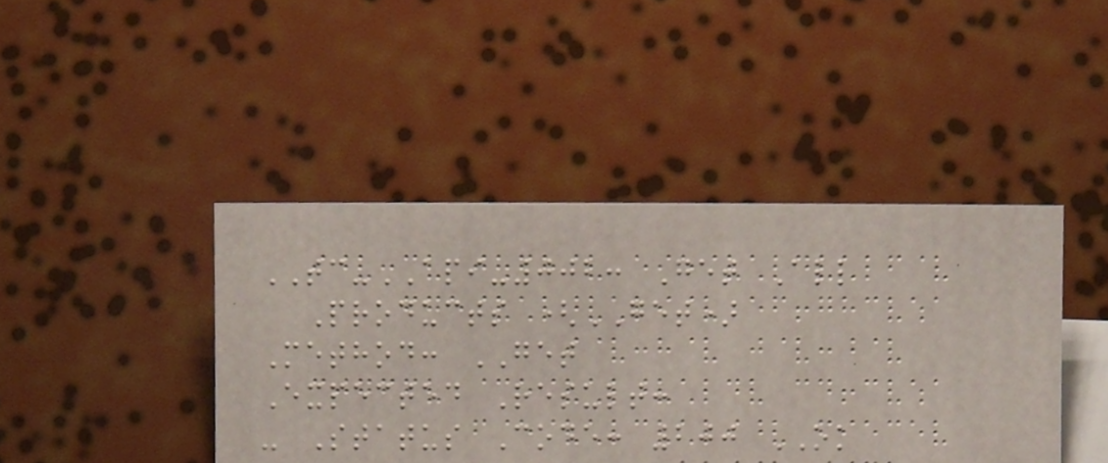TC-API-002: Get All
Products (GET)
Method: GET
Expected Result:
- Status Code: 200 OK
